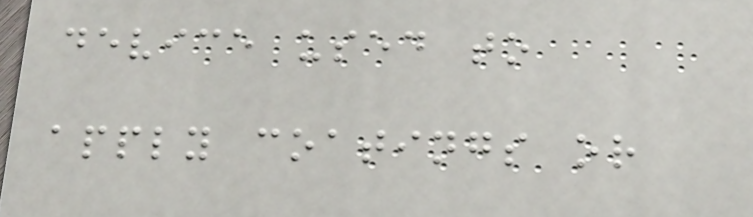device used to
apply coatings or
